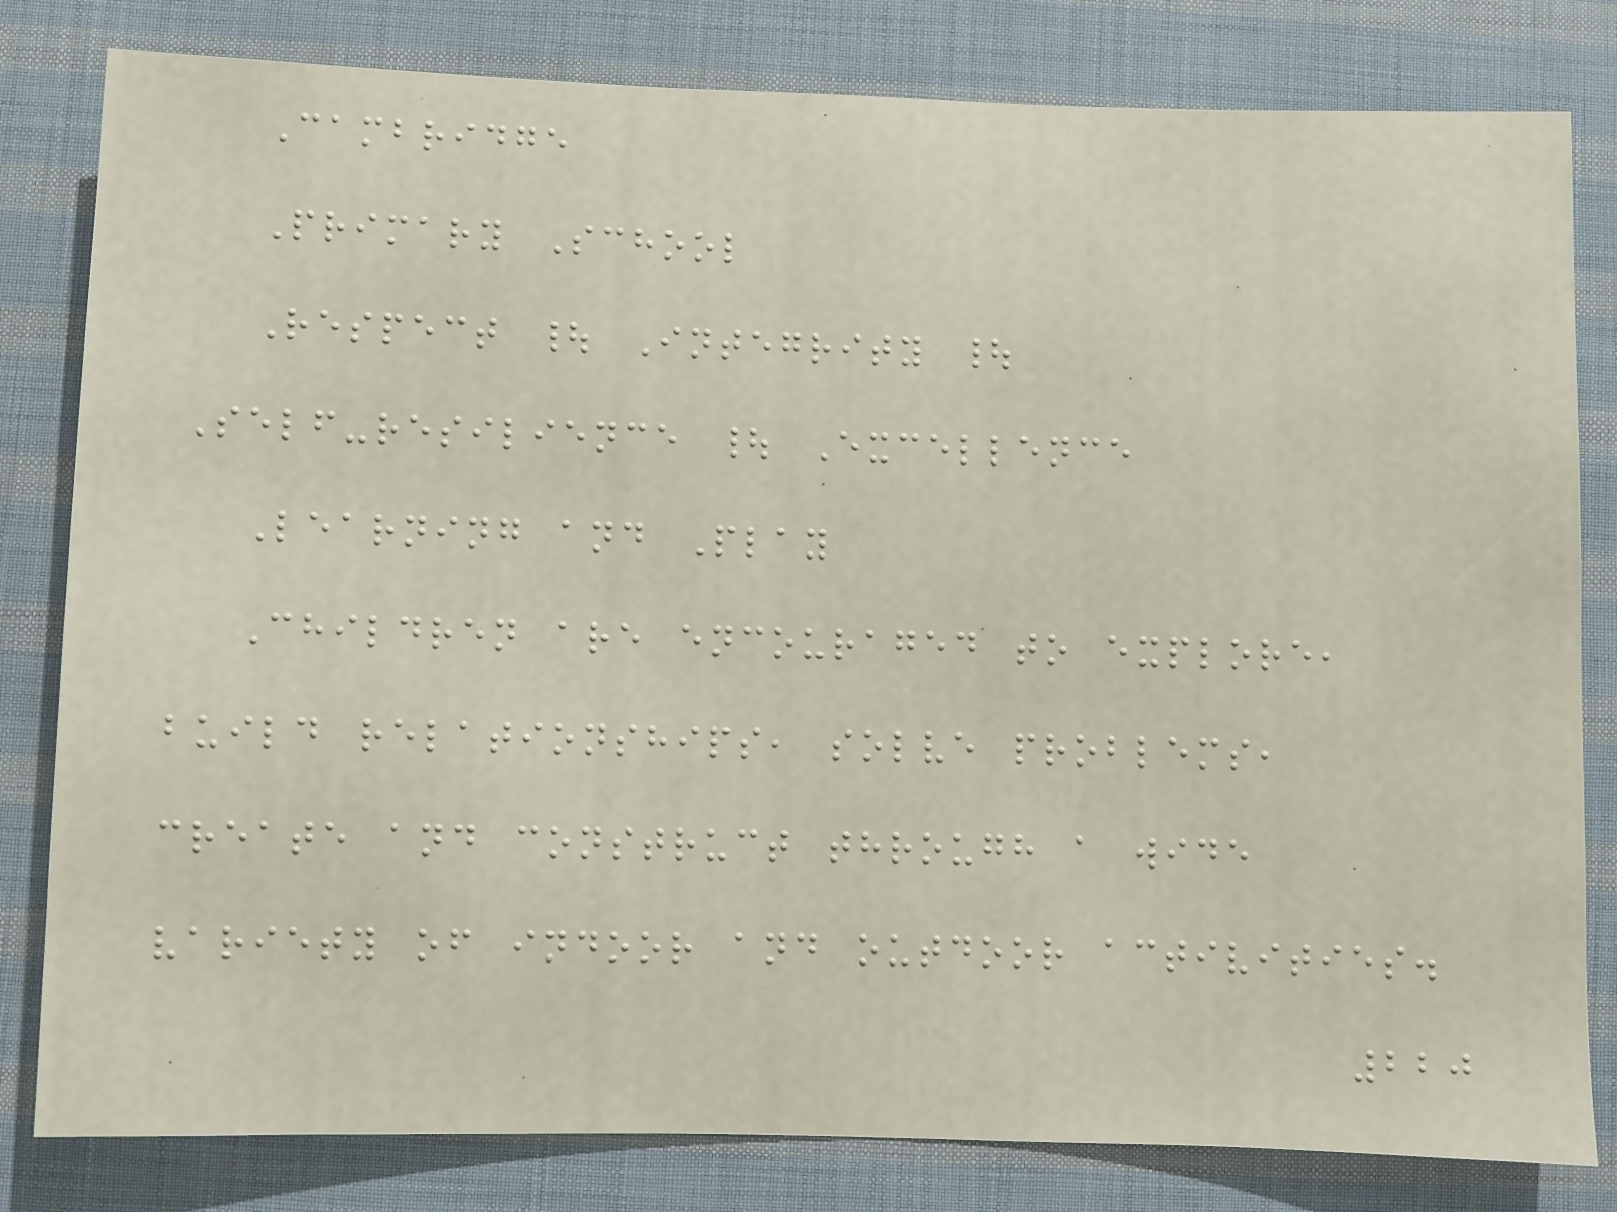Cambridge
Primary School
Respect | Integrity |
Self-resilience | Excellence
Learning and Play
Children are encouraged to explore,
build relationships, solve problems,
create and construct through a wide
variety of indoor and outdoor activities.
220
